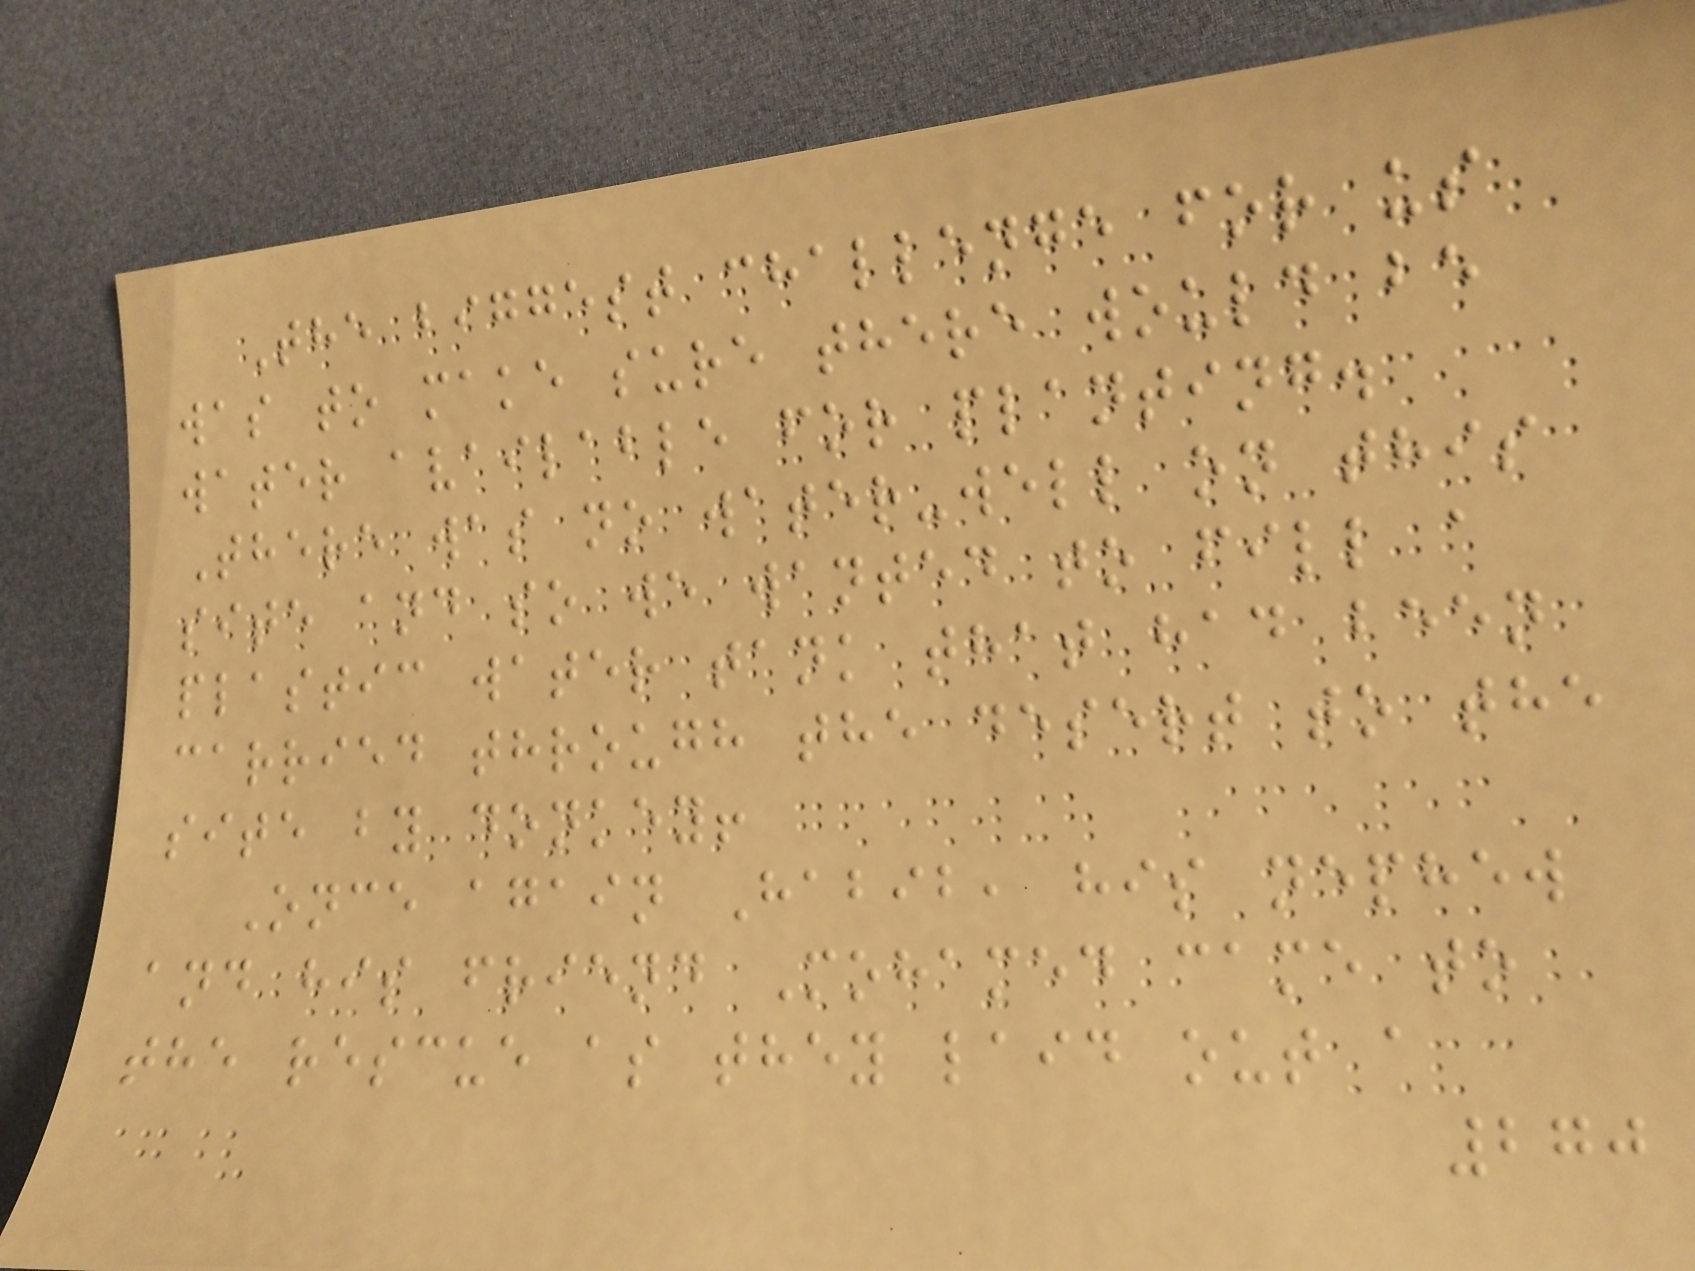The biggest challenge for us
was to make sure there would be
water available for planting.
There was no water-well on this
site and so we wanted to fill a
plastic water tank that had been
carried through the desert to the
site by donkey!
Once again Habib, his nephew
and his friend Mohamed came to
the rescue as they laid out a
270
